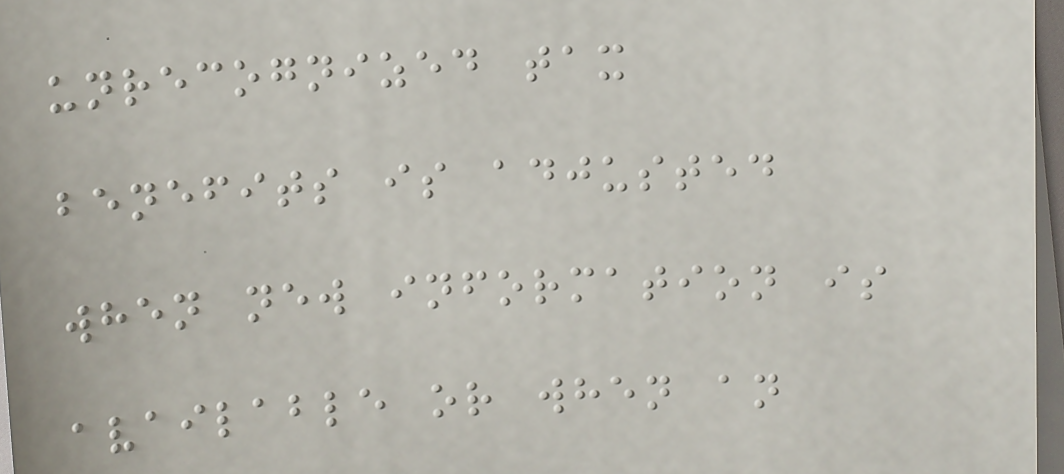unrecognized tax
benefits is adjusted
when new information is
available or when an
